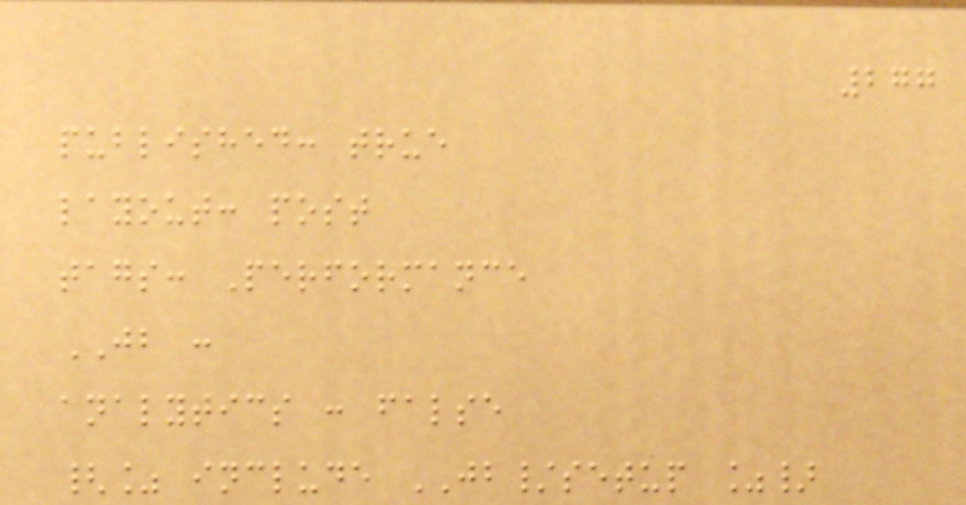277
published: true
layout: post
tags: Performance
JB :
analytics : false
{% include JB/setup %}
